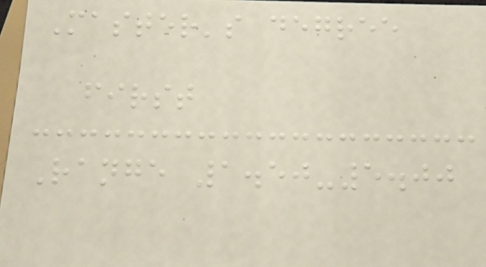Master's degree
first
Range 1.50-5.00
